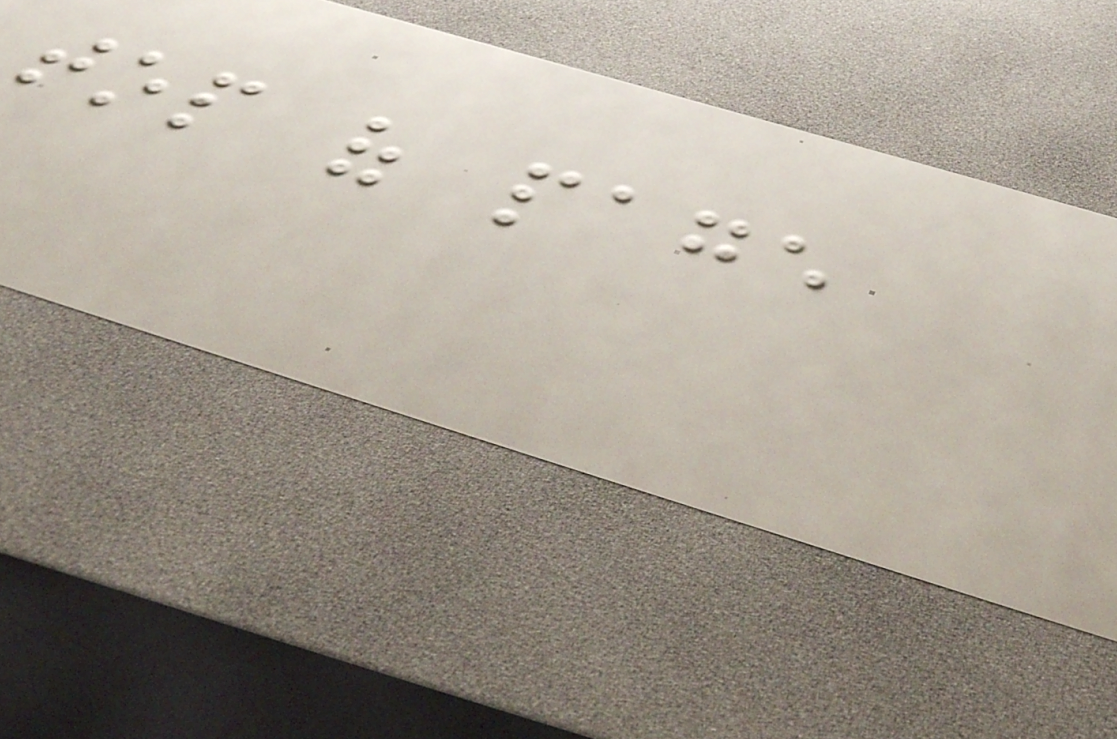top of page
